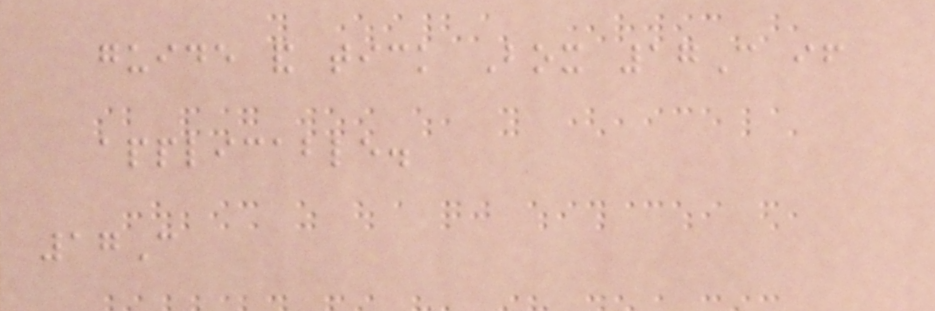guide and tick Box 17C if
applicable.
17C
